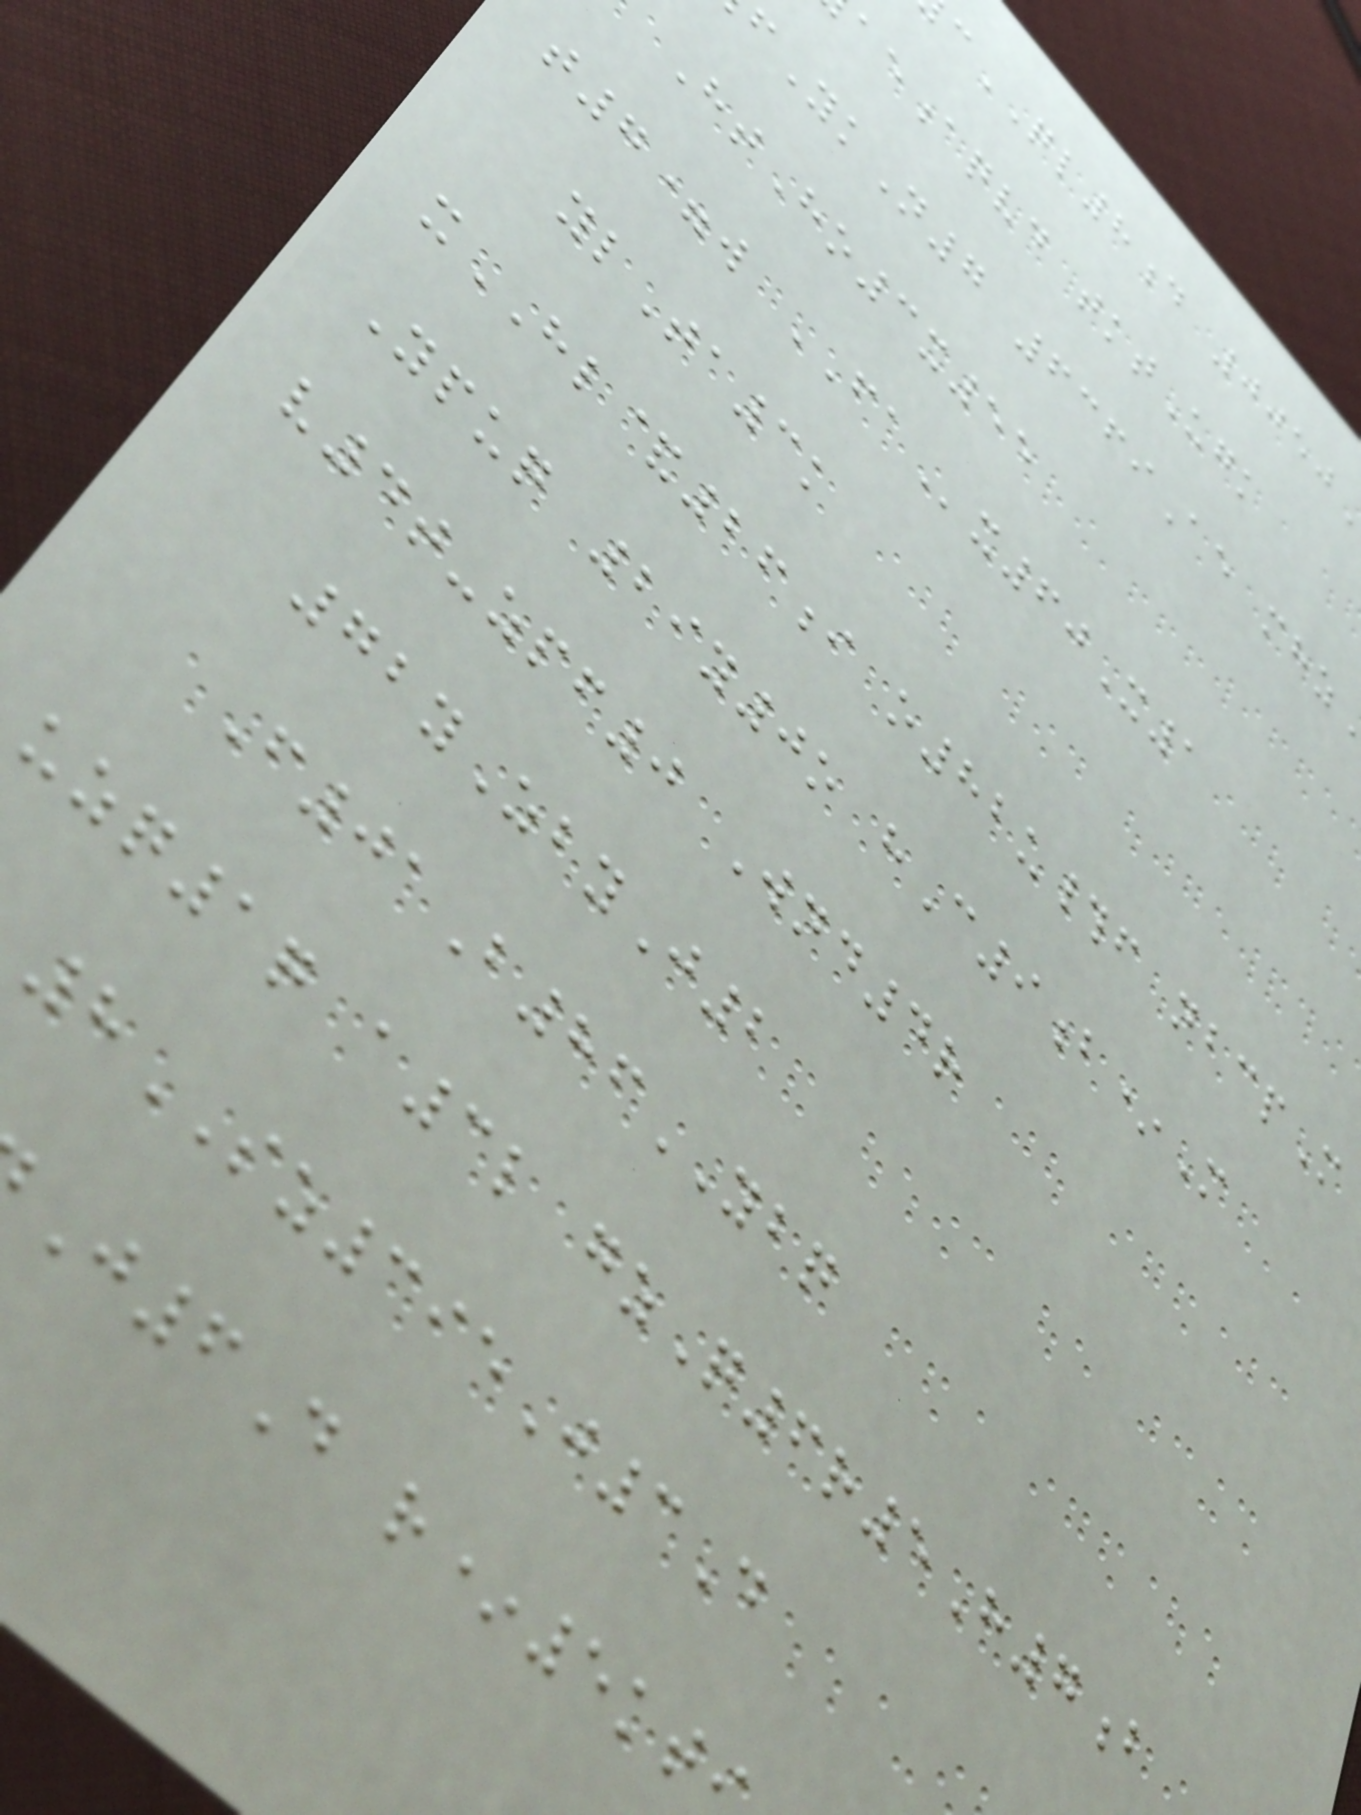QL8d 0050
aqvd tktUgk
fYkN7 6369Ae mhz
HtHo3x55
t7=w FAx60X1
ylTa3k
xHL&26i o82u#f nbcpM
Ypuq 29y0o hC9b*M
v4t-zpf0 Wnd4r
72yZbyJ2
F01B86YBQ
uzq1q a3l gzQ6r5H7b
8SZ395J3D
J6D r*5kt
